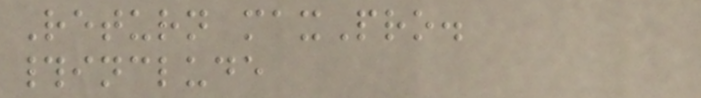Return maxPro.
#include
